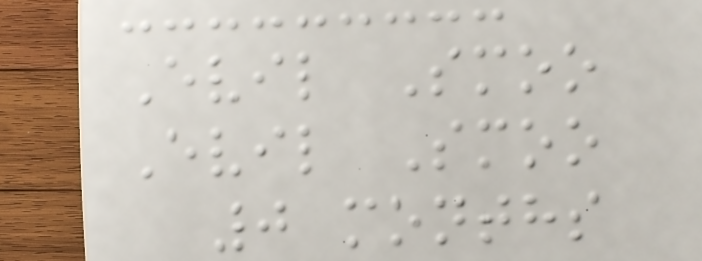Evil Smoo
Evil Smoo
0 months
